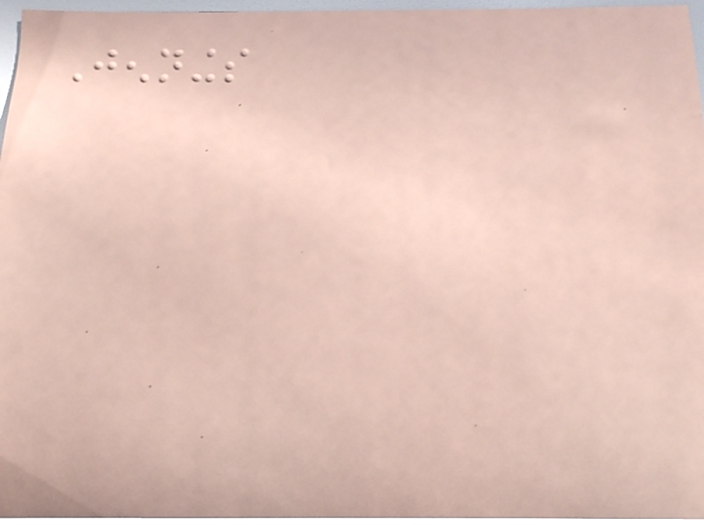Jennings
